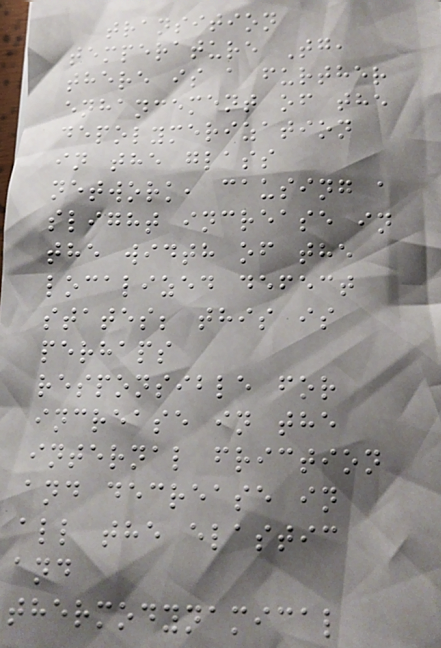transition
temperature Tg,
there is a further
enhancement of the
depolymerization
in the glass
network, causing a
slight increase in
the width of the
localized defect
states; this is
perhaps
responsible for
increase in the
internal friction
and decrease in
all the elastic
and
thermodynamical
